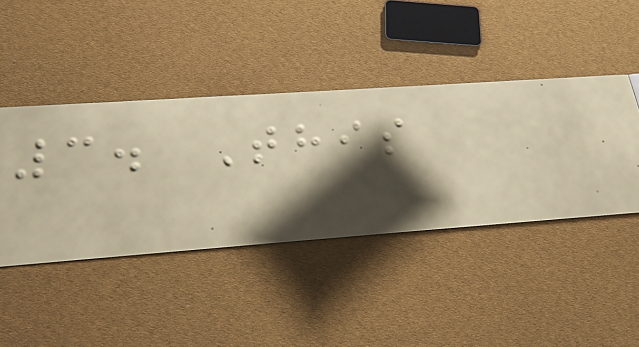3. This
